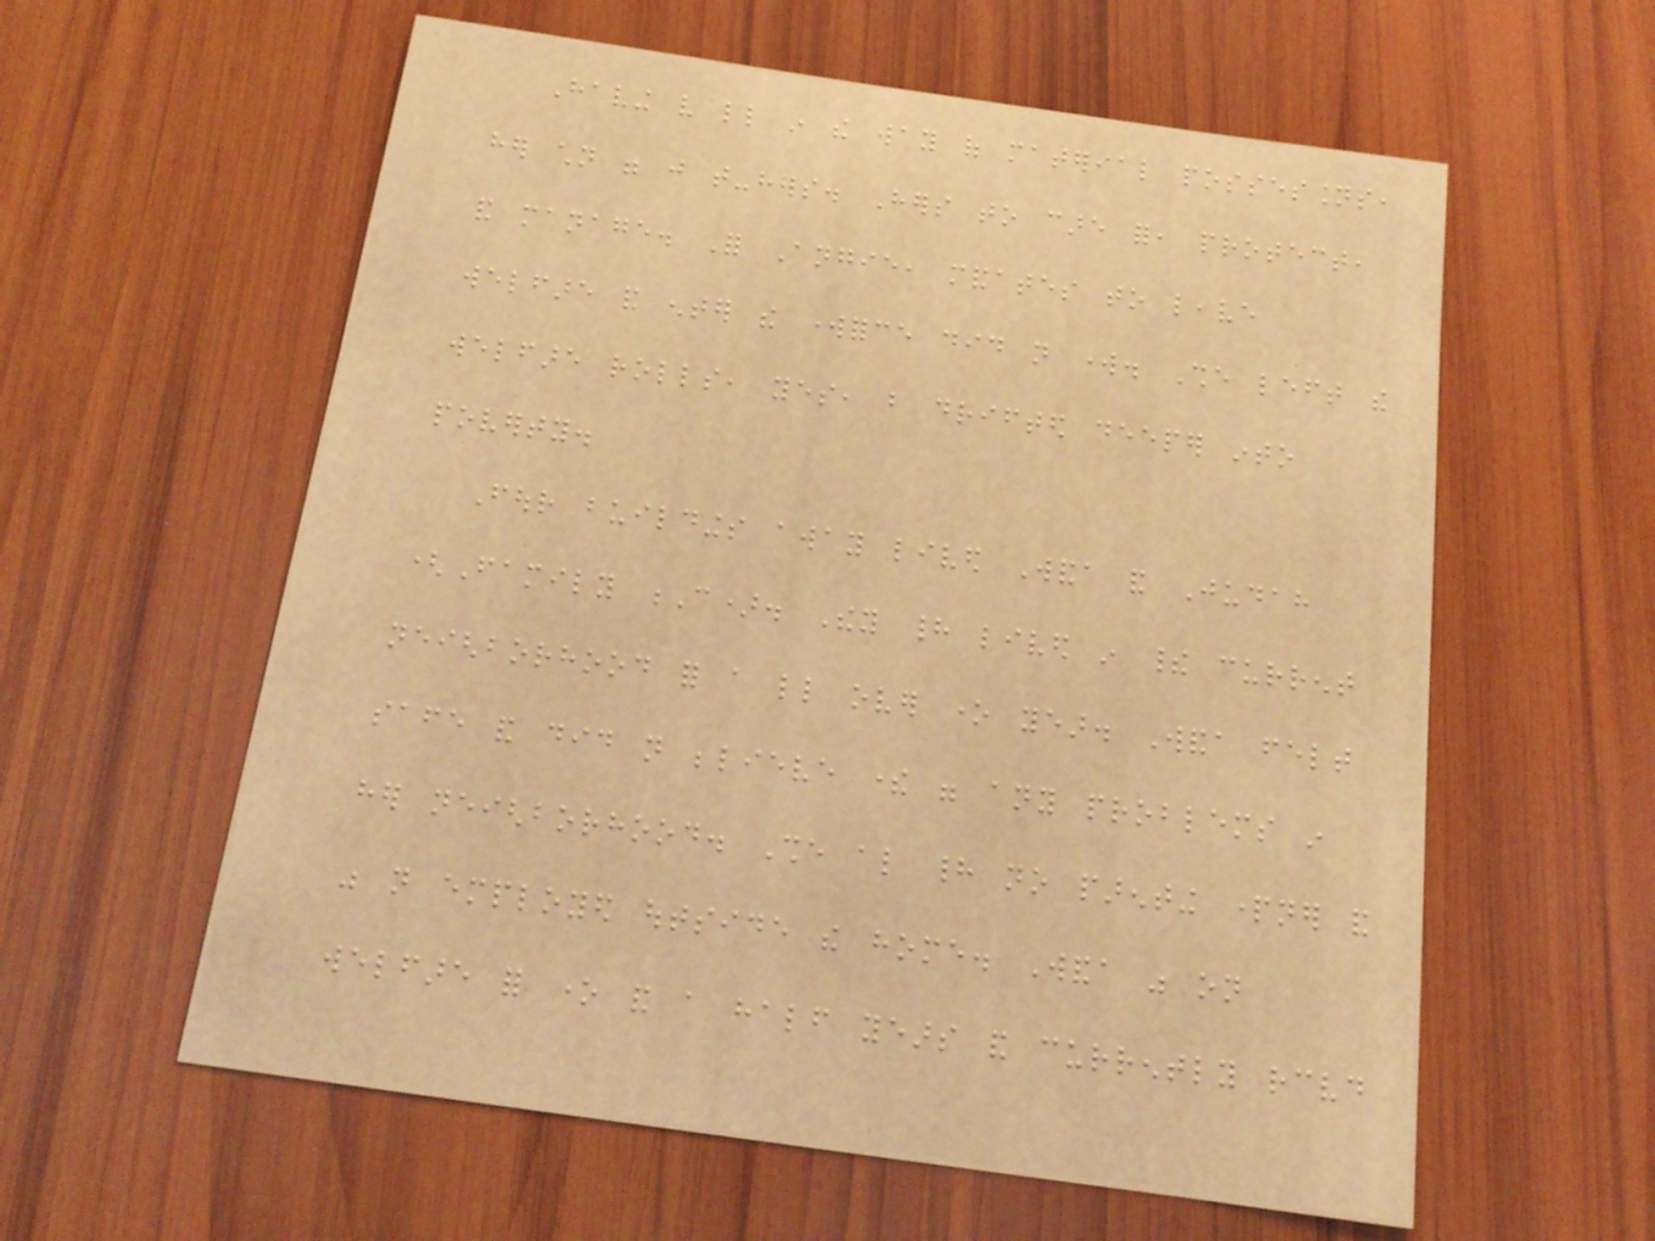Having very little in the way of material possessions,
her children were just that-hers. Hers to care for, protect,
and manage. For Angie, mandates to leave
welfare and enter the workforce did not work. She left the
welfare rolls, yes, but drifted deeper into
poverty.
Four buildings away lived Wanda and Judah
(Family C). They had lived in their current
neighborhood for a little over one year. Wanda felt
safe and did not believe there were any problems in
her neighborhood. She also had no parenting partner and
was not employed outside the home. Wanda was on
welfare for one and a half years and currently received
